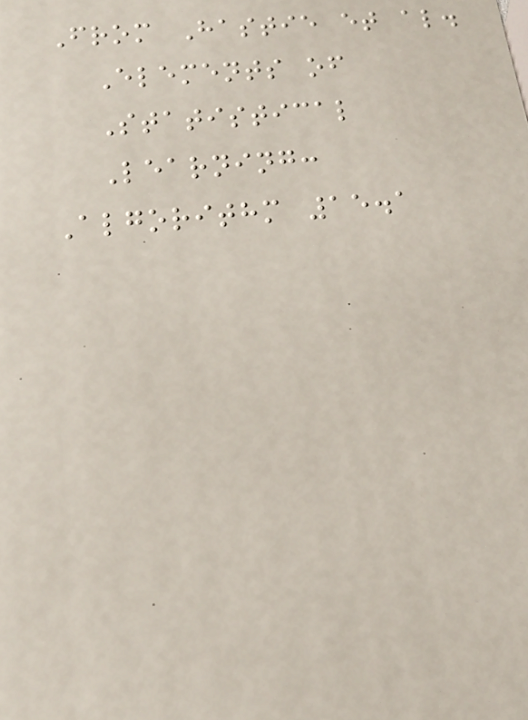From Hastie et al.
Elements of
Statistical
Learning:
Algorithm 15.1
